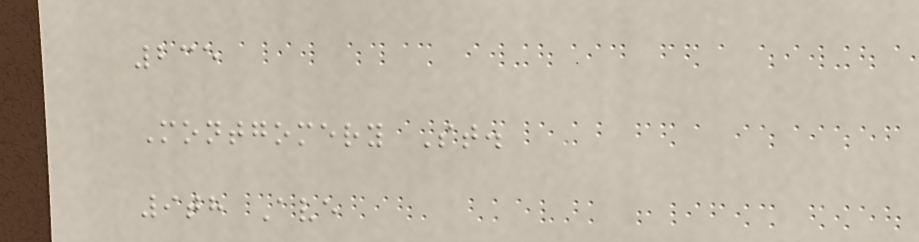235
Montgomery St.
9th Ave
